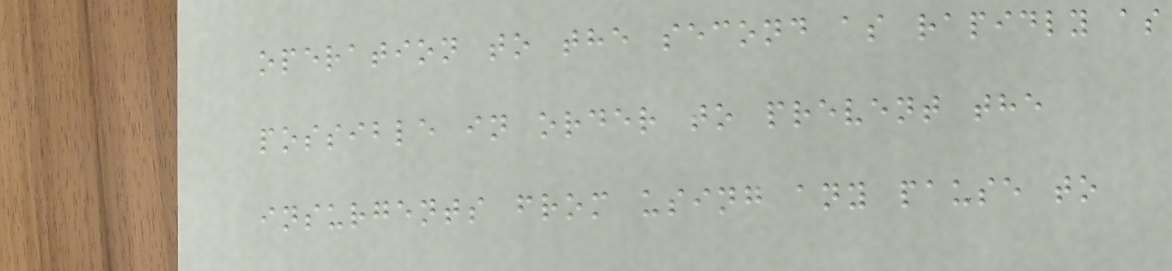operation to the second as rapidly as
possible in order to prevent the
insurgents from using any pause to
